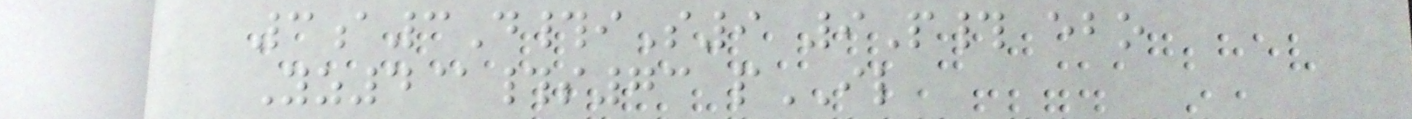3a3D#iS9 9P# ebo
Yz4@#s73 pIL
